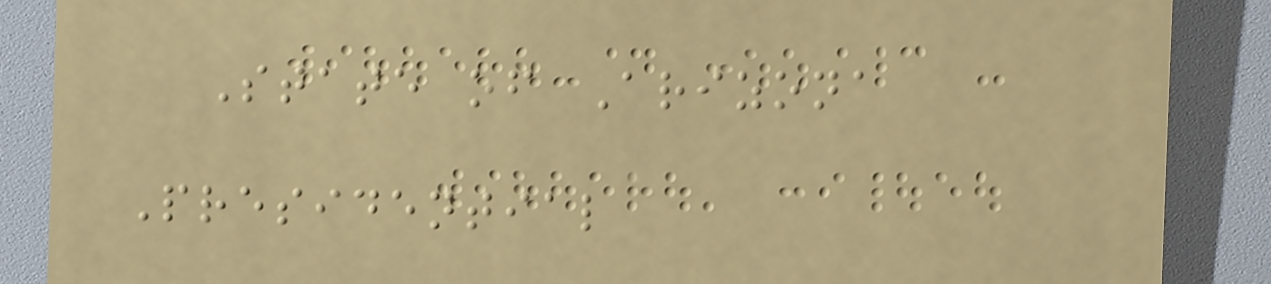State of Arizona
Presidential
